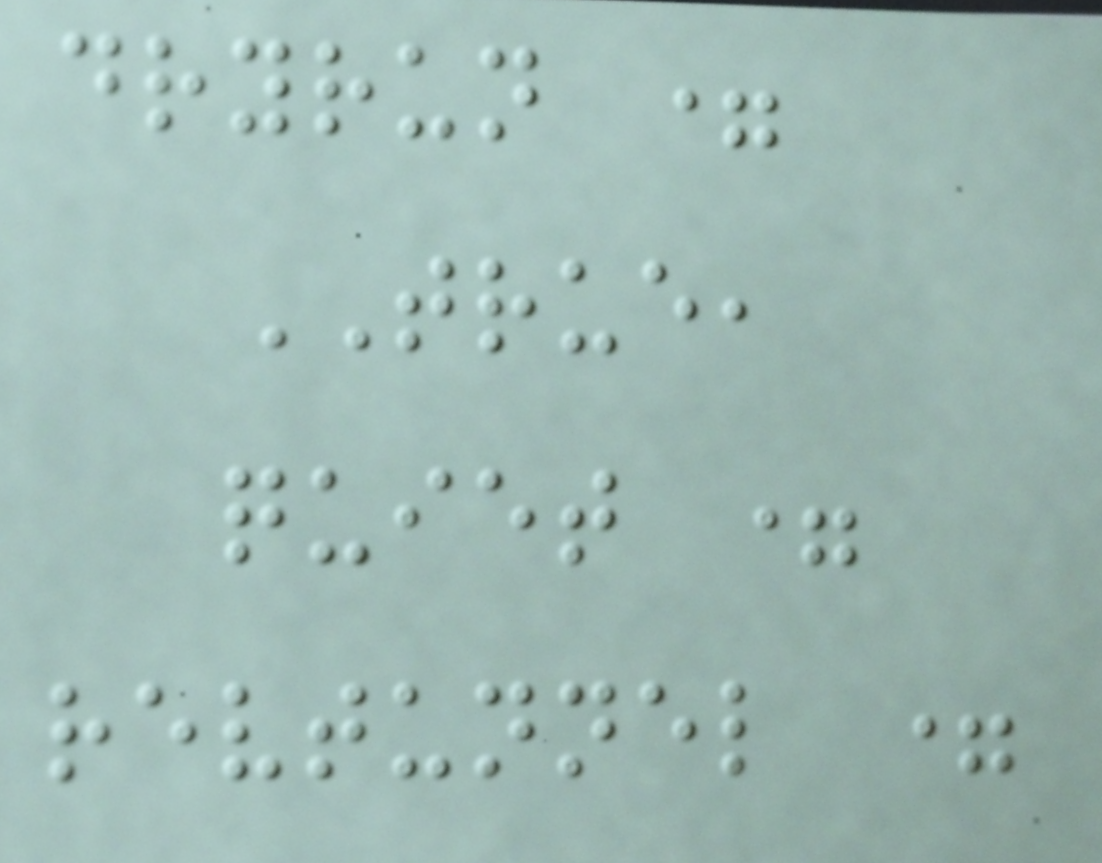dryrun =
TRUE,
quiet =
revtunnel =
